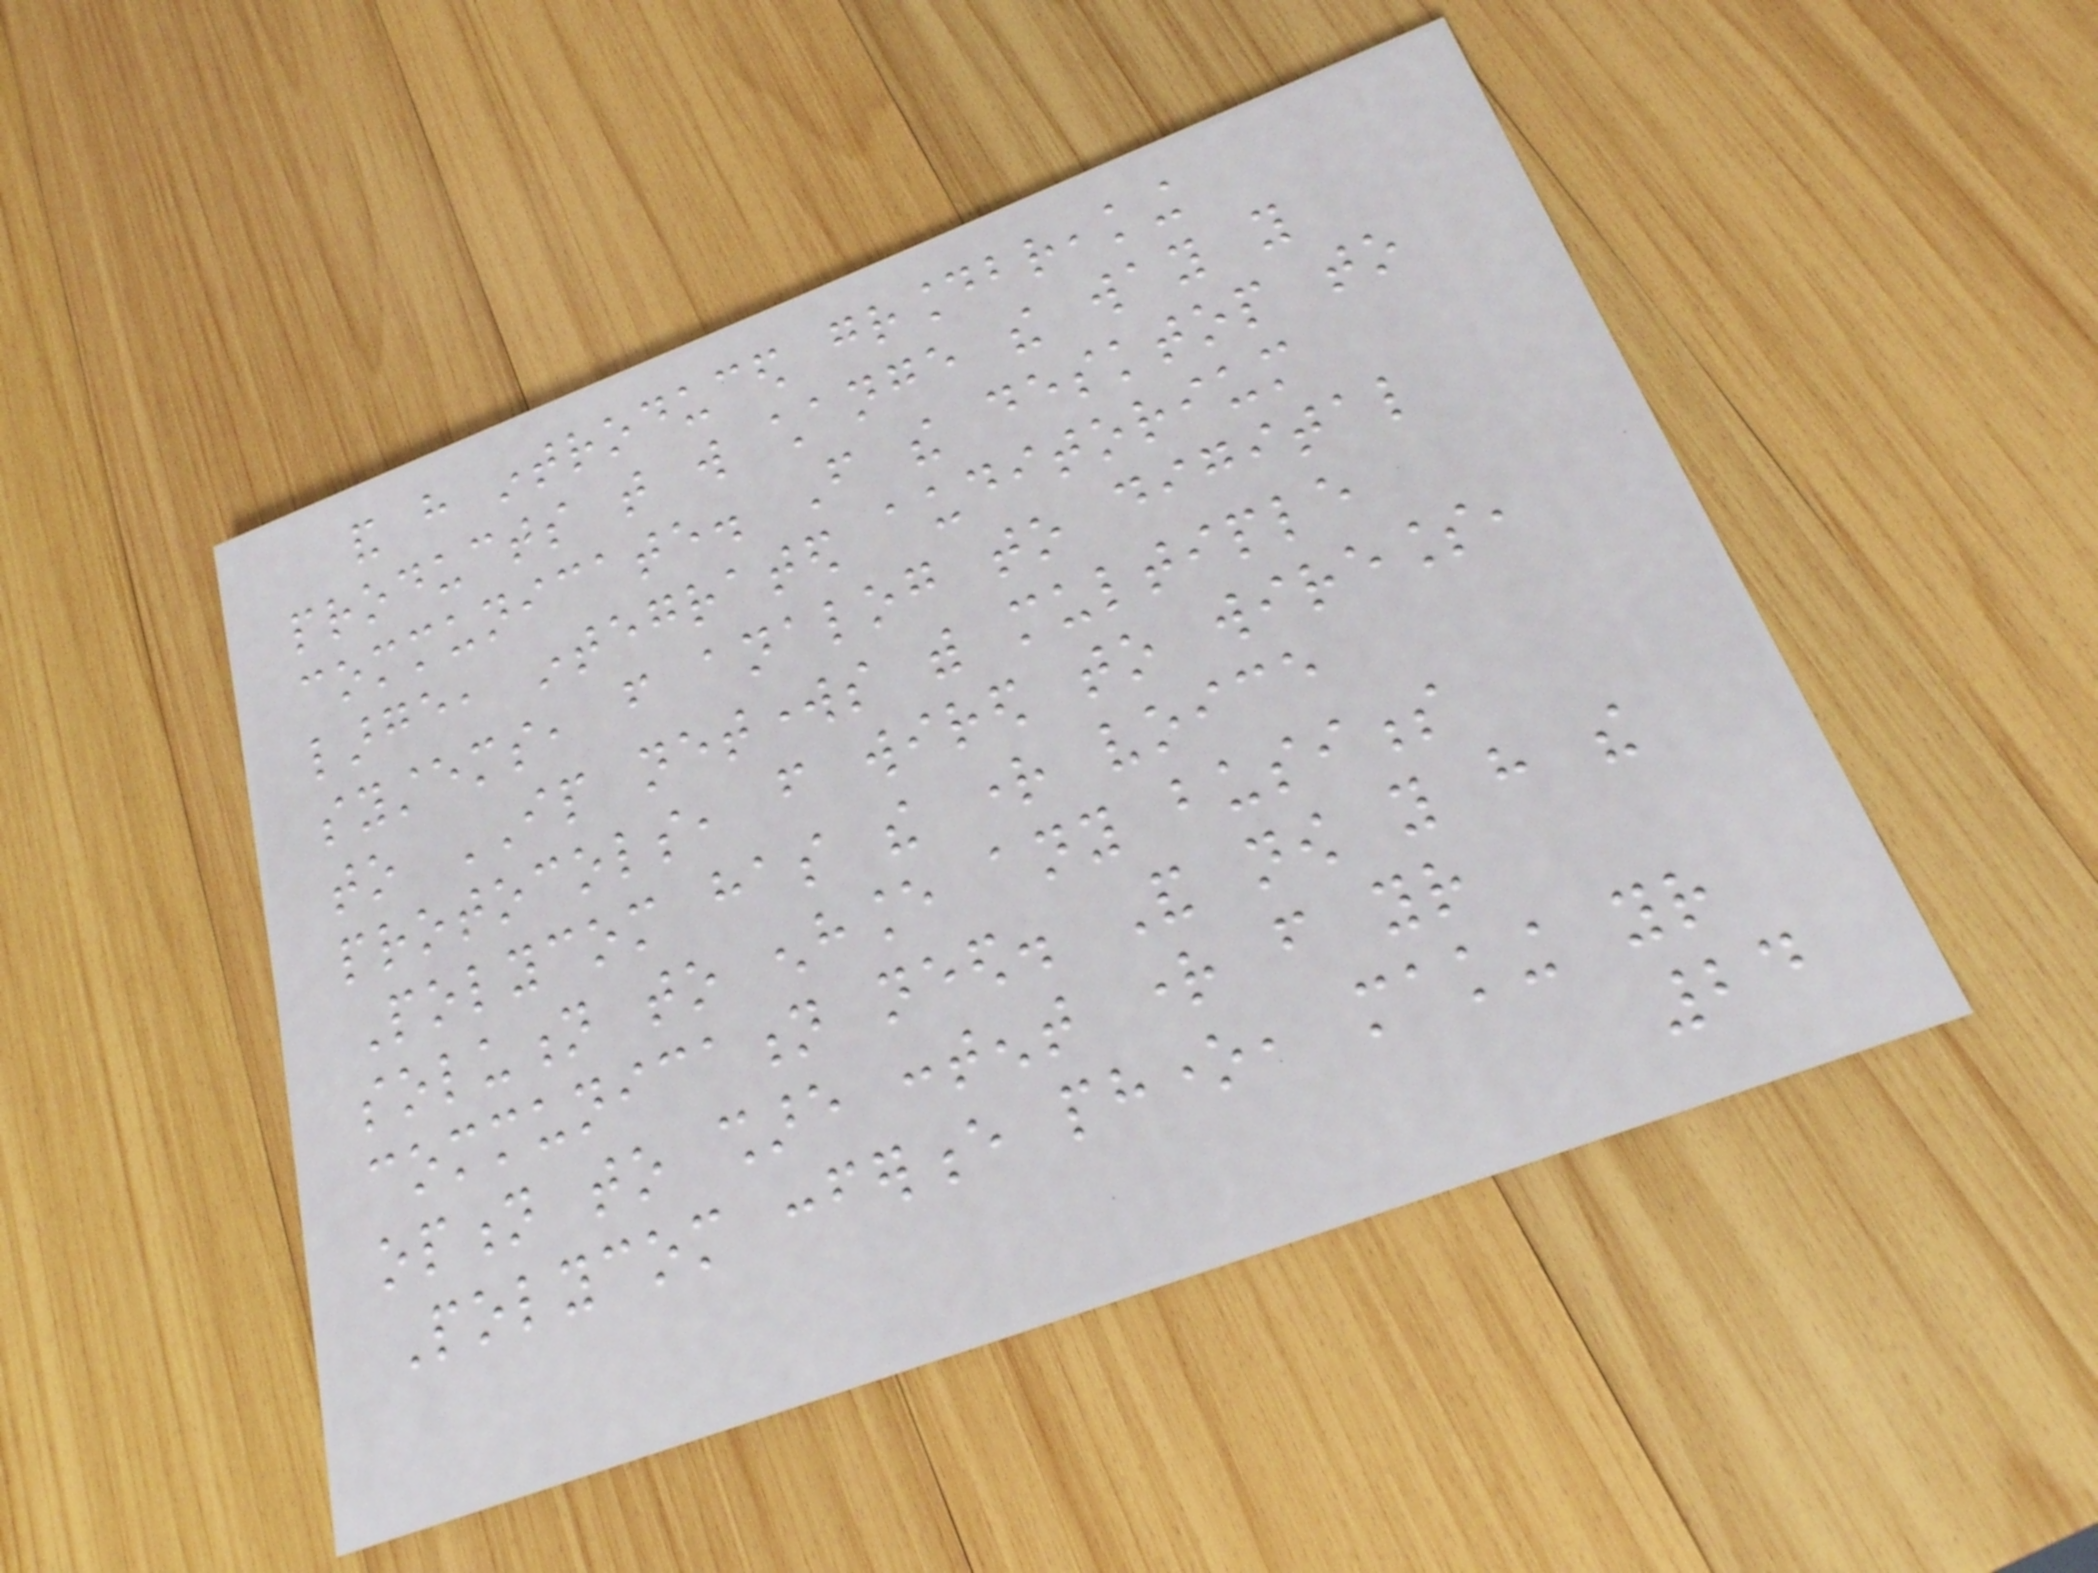and have introduced groundbreaking
products that will change the way you
communicate. From the desktop to
large, integrated auditorium
systems, from analog to digital
to IP networks with multiple
protocols, from wired to wireless,
Polycom has the right voice
solution to enhance any business
communication need. And now you have the
option to share content right from your
Polycom conference phone, making your
24
